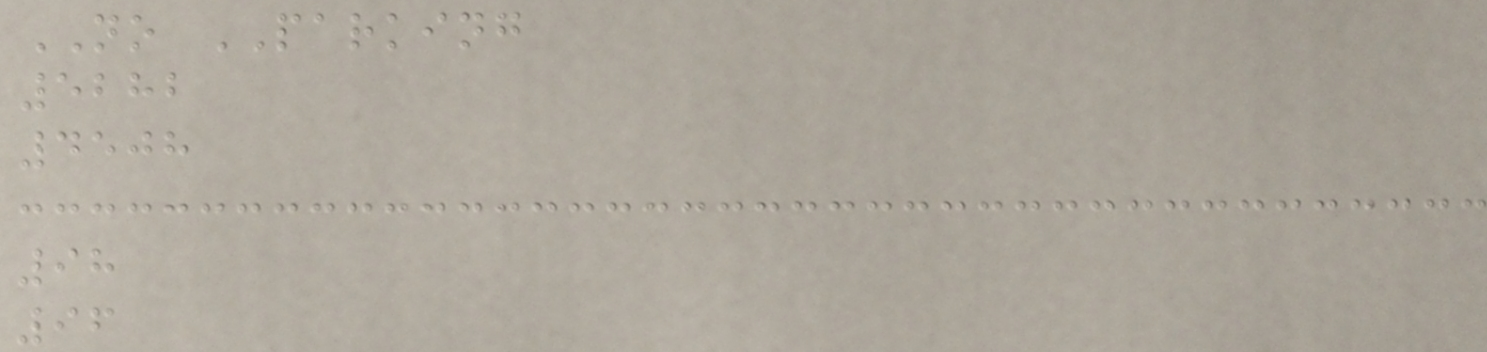NO PARKING
5282
4508
98
96
